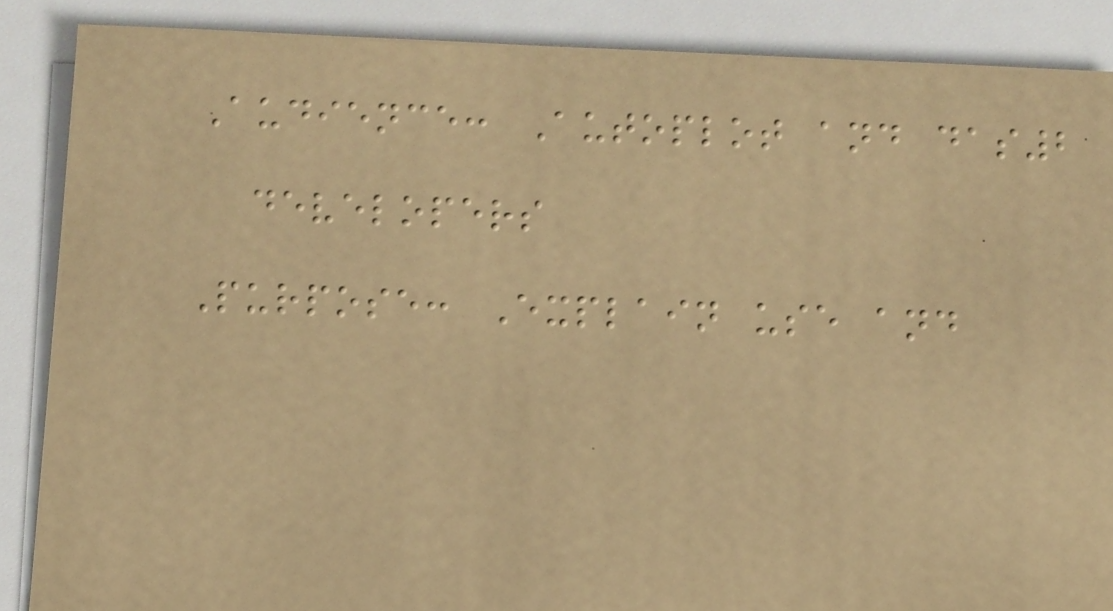Audience: Autoplot and das2
developers
Purpose: Explain use and
